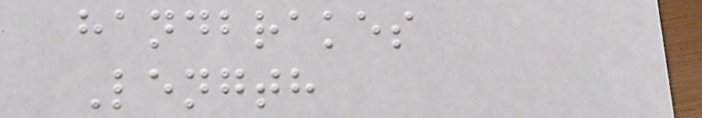handbrakes
Length
